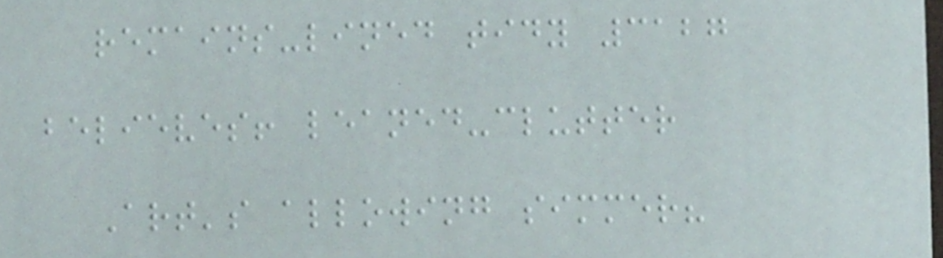remains-lined tidy 3127
believes! leaned-clutter
Art's allowing simmer?
